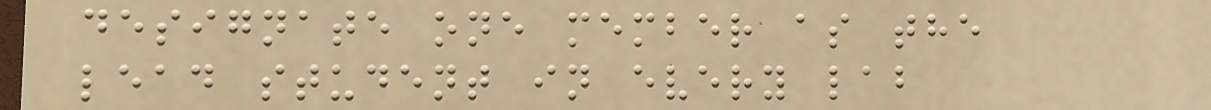designate one member as the
lead student in every lab
